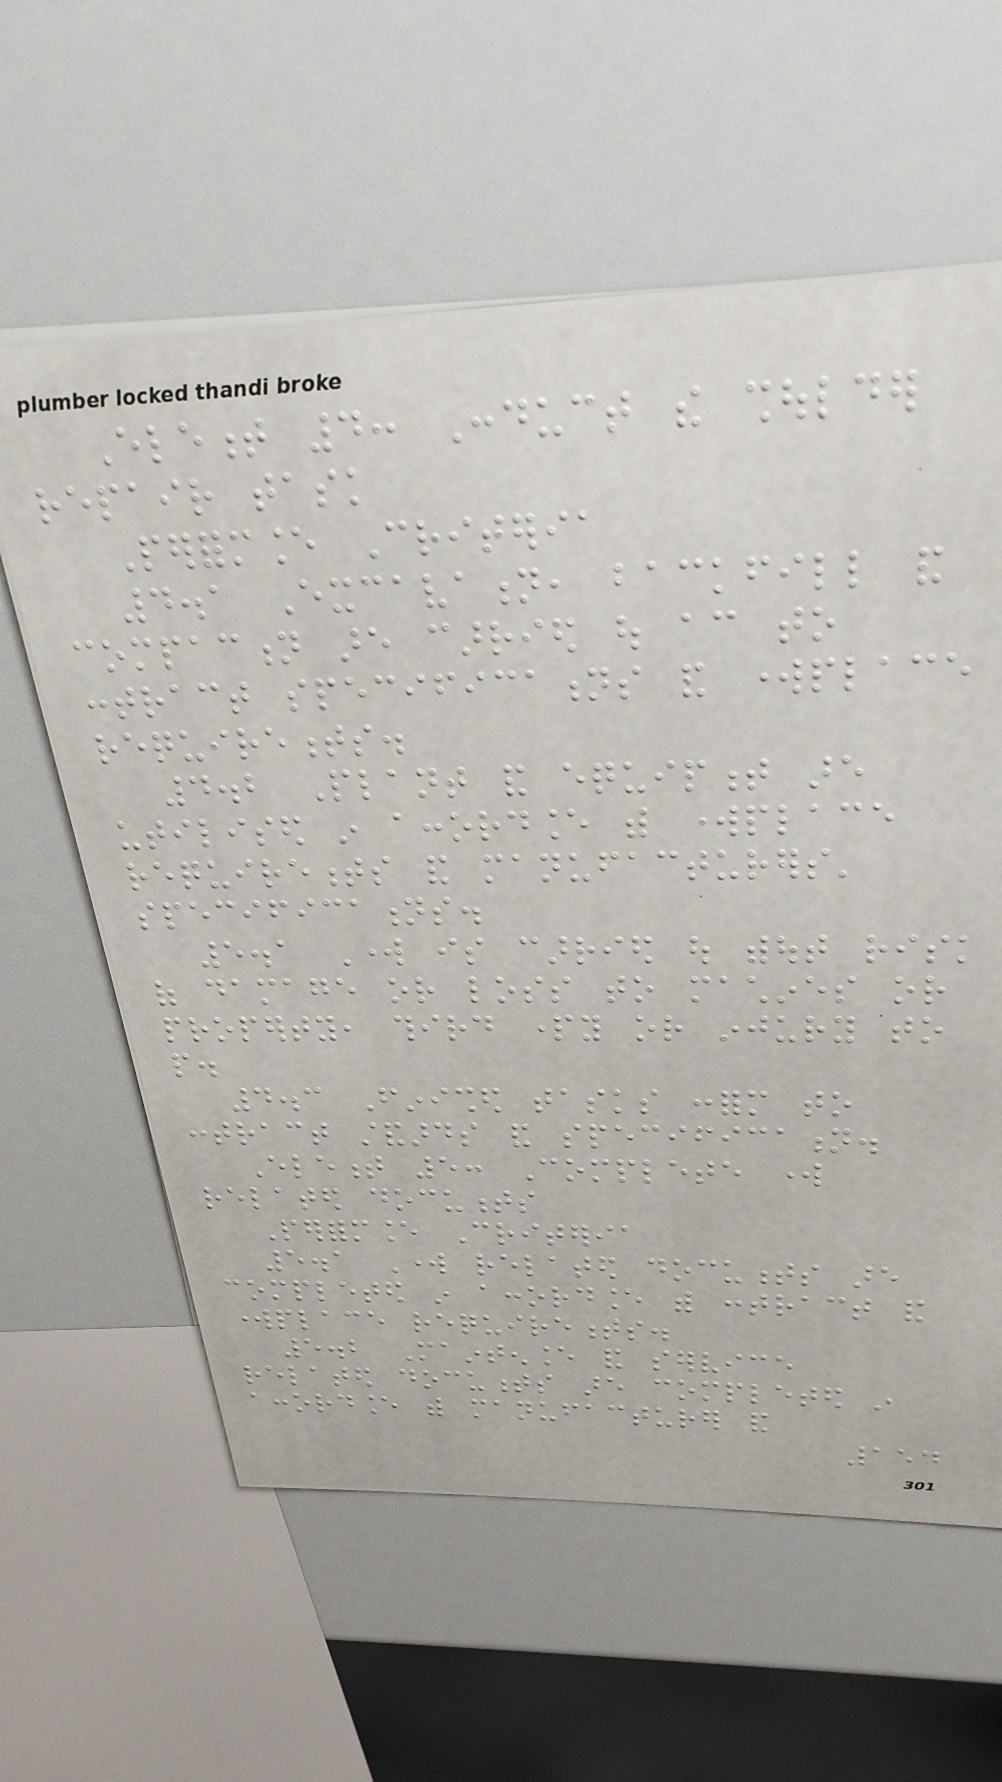Element 4: Conduct the shoulder
repair task
Performance Criteria
4.1 Excavation, backfill and
compaction are carried out according to
contract specifications and workplace
requirements.
4.2 Plant and equipment are
utilised in accordance with workplace
requirements and manufacturers'
specifications.
5.1 Work is carried out without risk
of damage or loss to machines or
property, third party or injury to
people.
4.3 Finished tasks conform to
contract standards and specification.
Element 5: Complete work
related documents
Performance Criteria
5.1 Work related documents are
completed in accordance with contract and
workplace requirements.
5.2 Maintenance and service
related documents are completed in
accordance with manufacturer and
154
